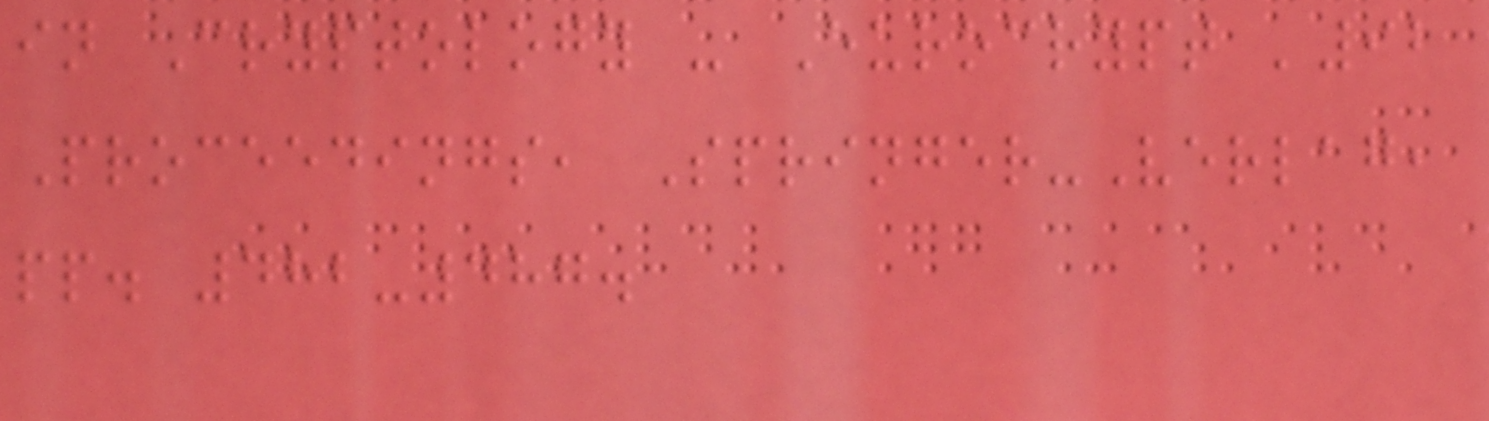in Cryptology - Eurocrypt '92
Proceedings, Springer-Verlag,
pp. 482-487.
